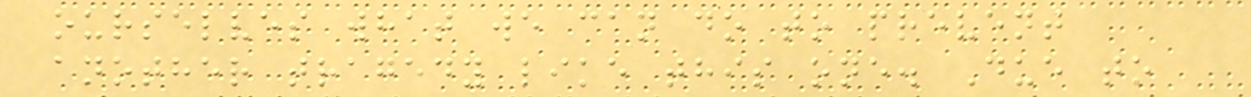ourselves what we can do to prevent
another tragedy like this one. Due to
